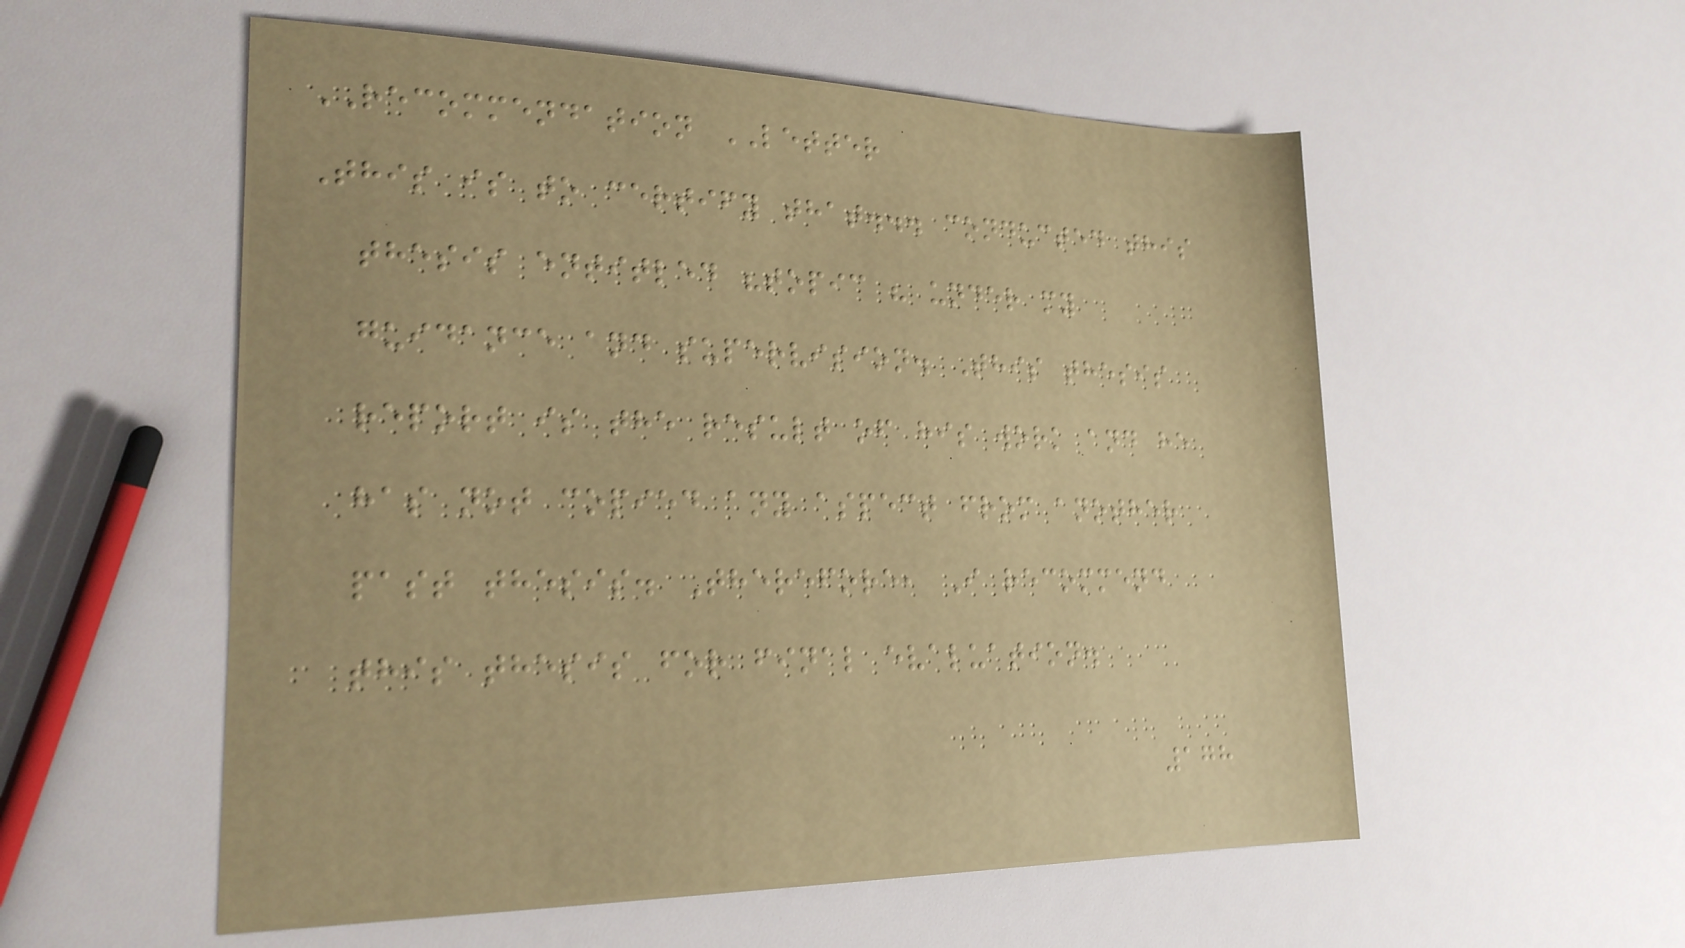RECOMMENDATION LETTER
This is to certify that... conducted this
thesis entitled "topic " under my
guidance and supervision. This thesis
report is the result of his work and he
has not copied any aspect from another
past thesis. Therefore, I recommend
this thesis for final evaluation.
178
